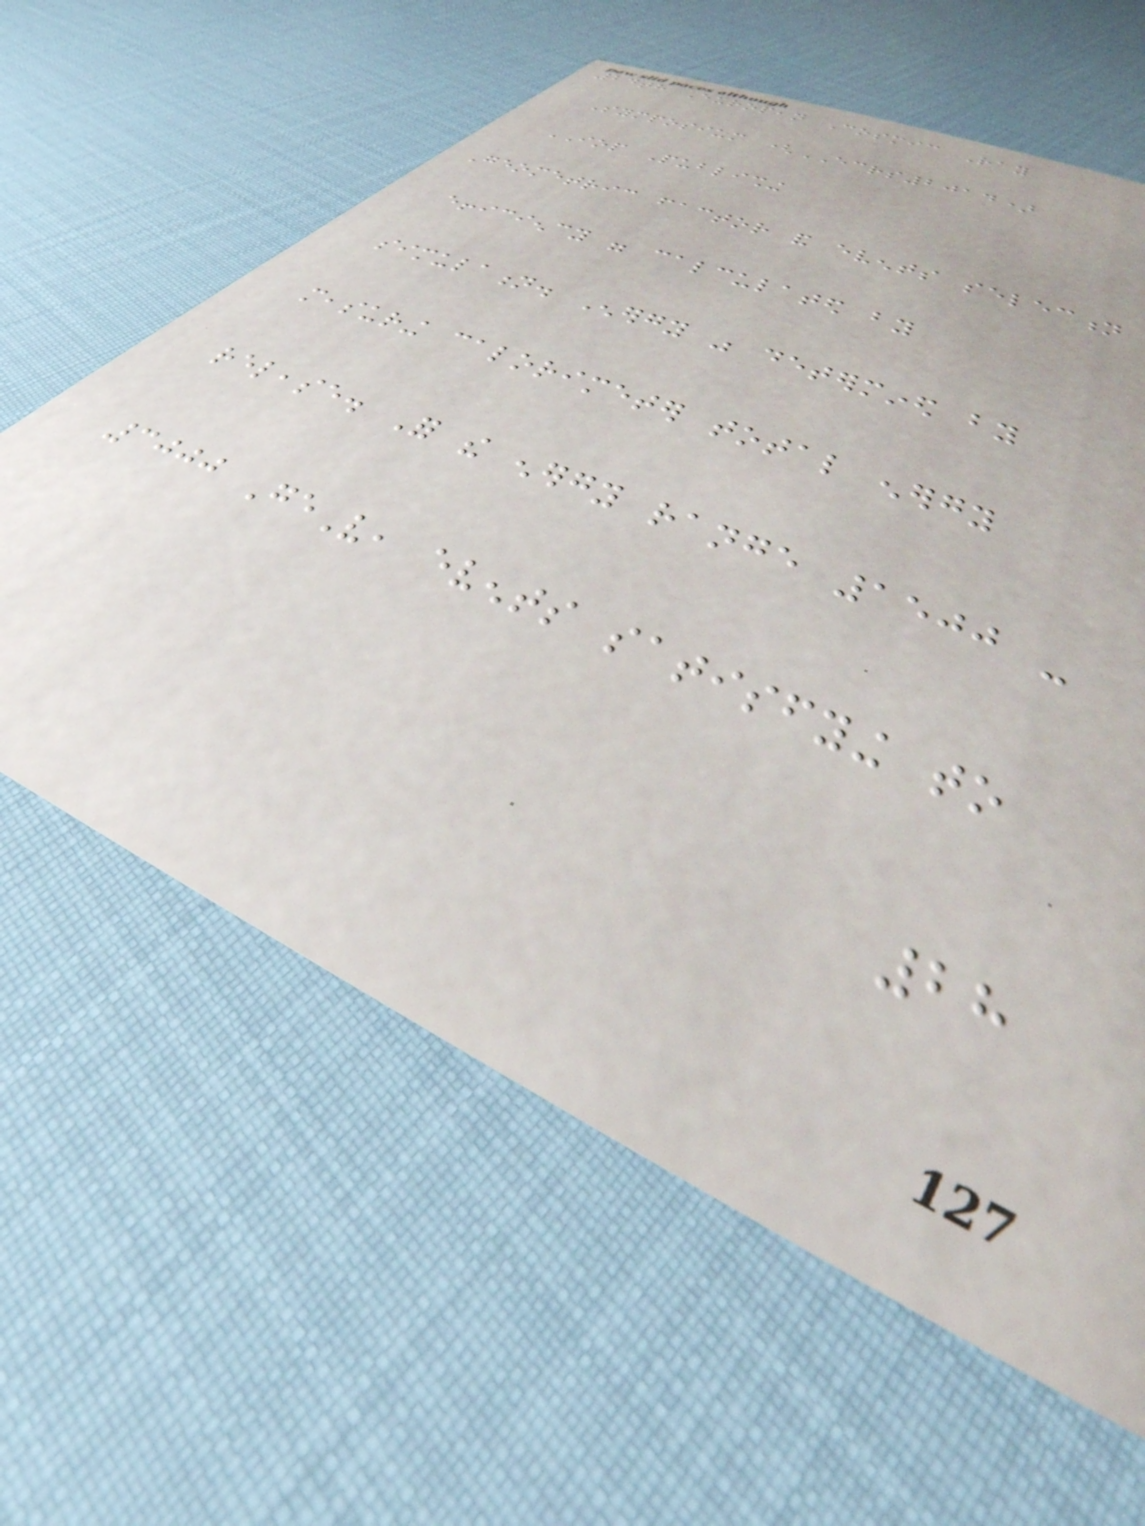24th European Cosmic Ray
Symposium (ECRS2014)
IOP Publishing
Geometric factor and events selection
efficiency were calculated by
simulation. Energy was determined by
measuring calorimeter total energy
release. For the energy range 1500 -
3000 GeV, events satisfying to
28
